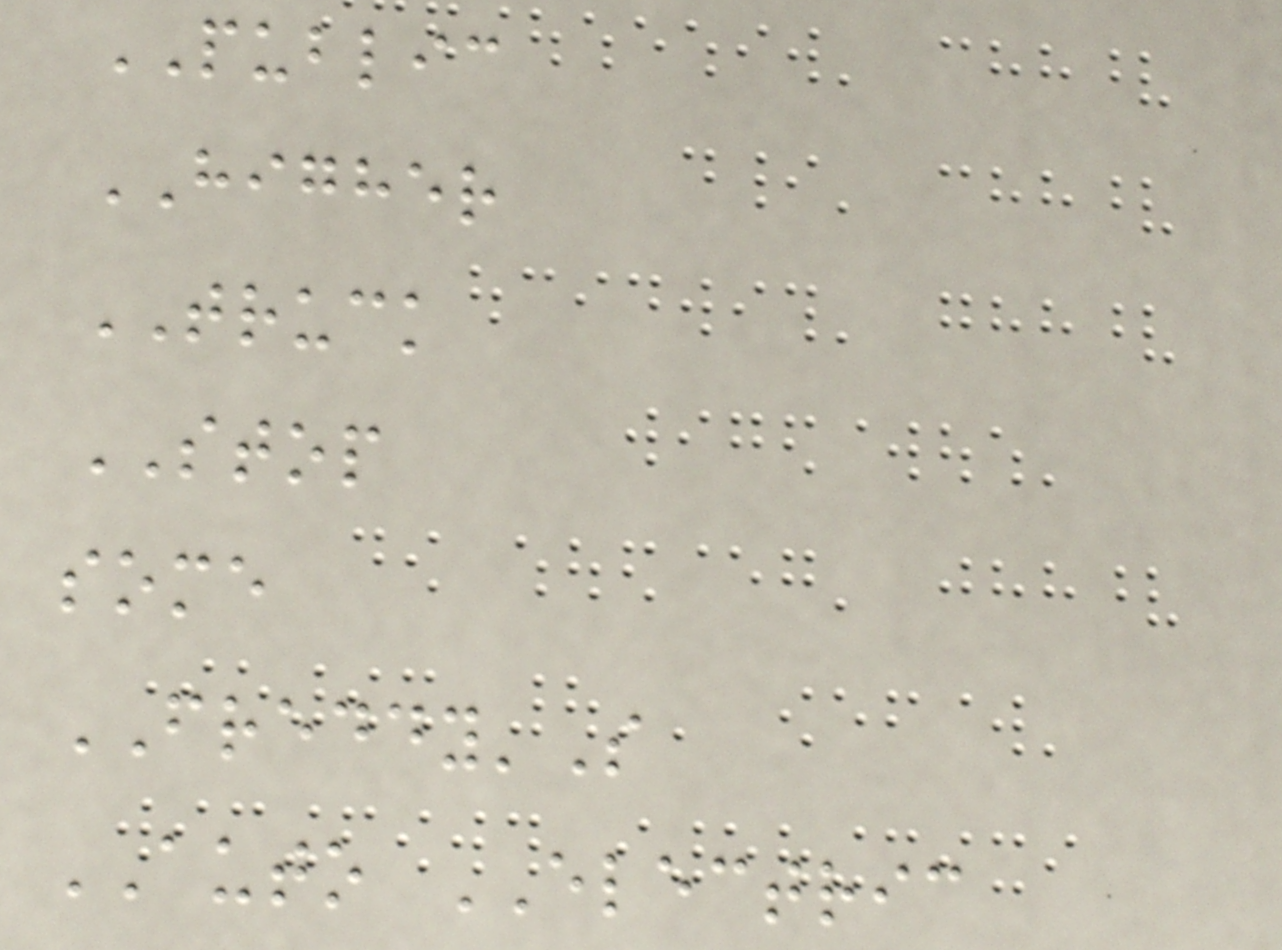PUBLIC
HIGHER
TRUCK
STOP
some
FREDDY'S
AUTO ELECTRIC
